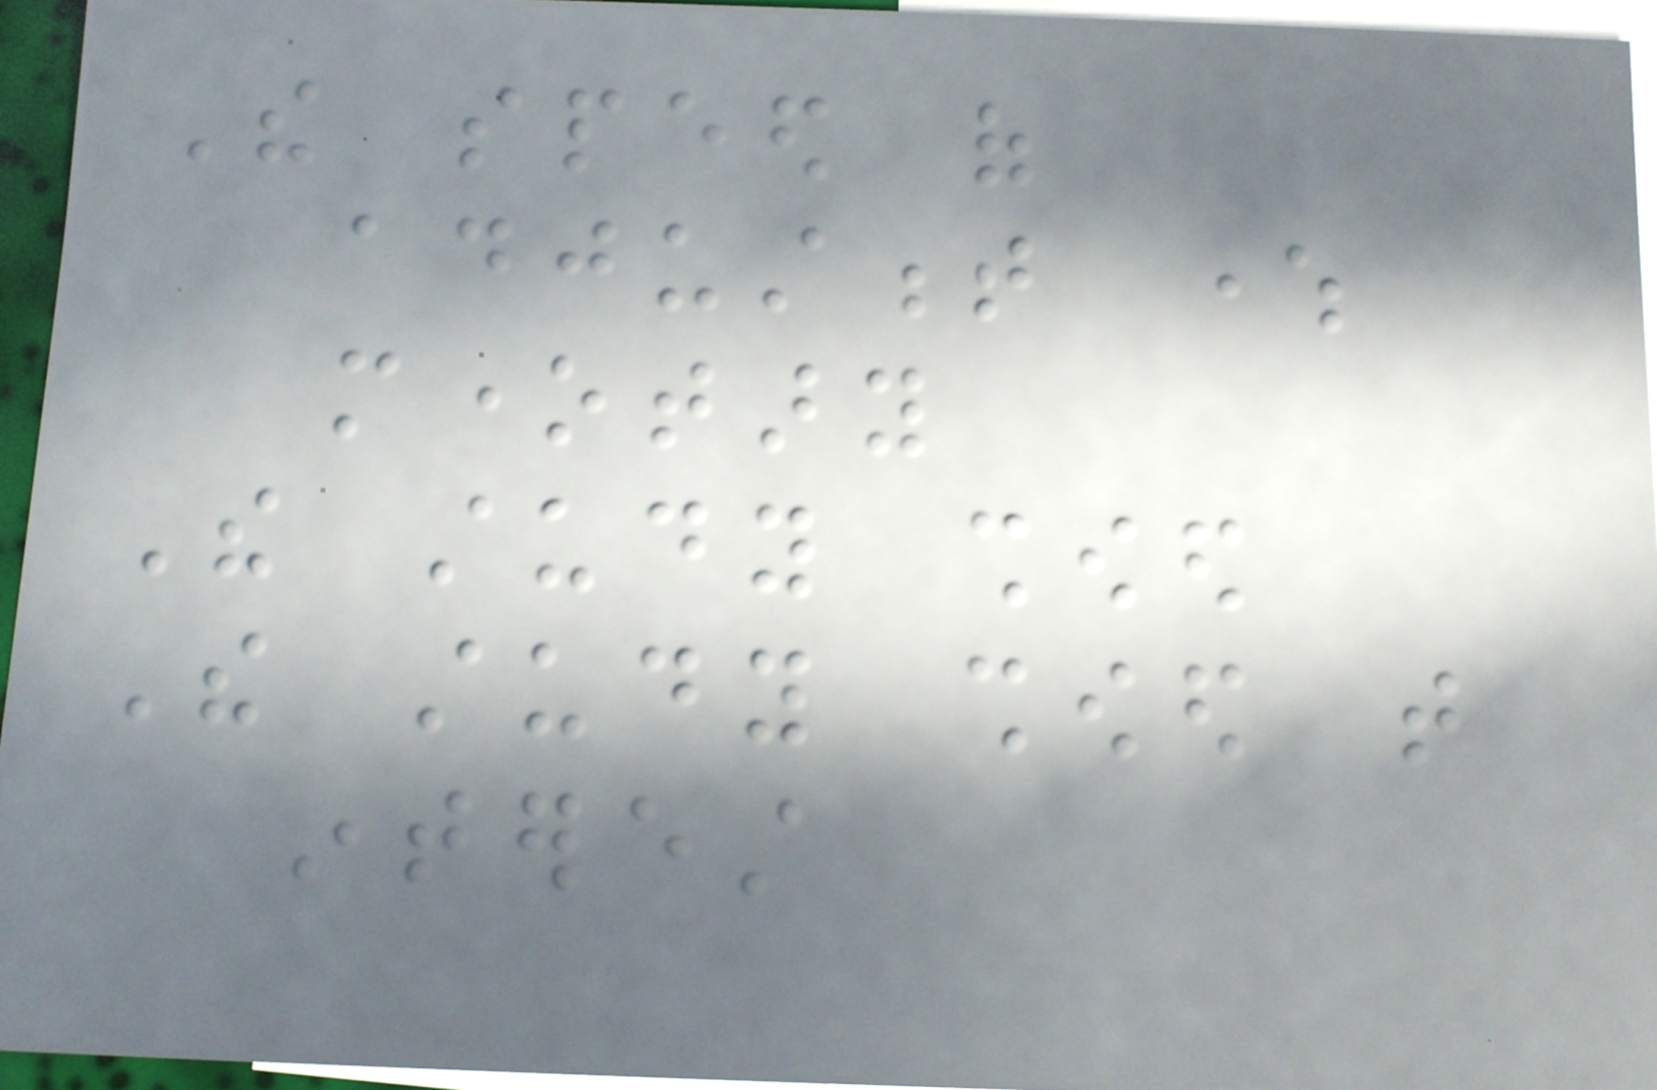The speed of
adjustment where
monetary
The study showed
The study showed that
interest
